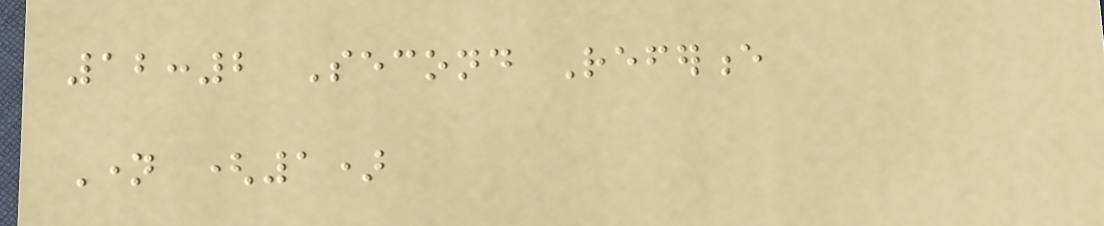12:2 Second Reference
Name (1)
